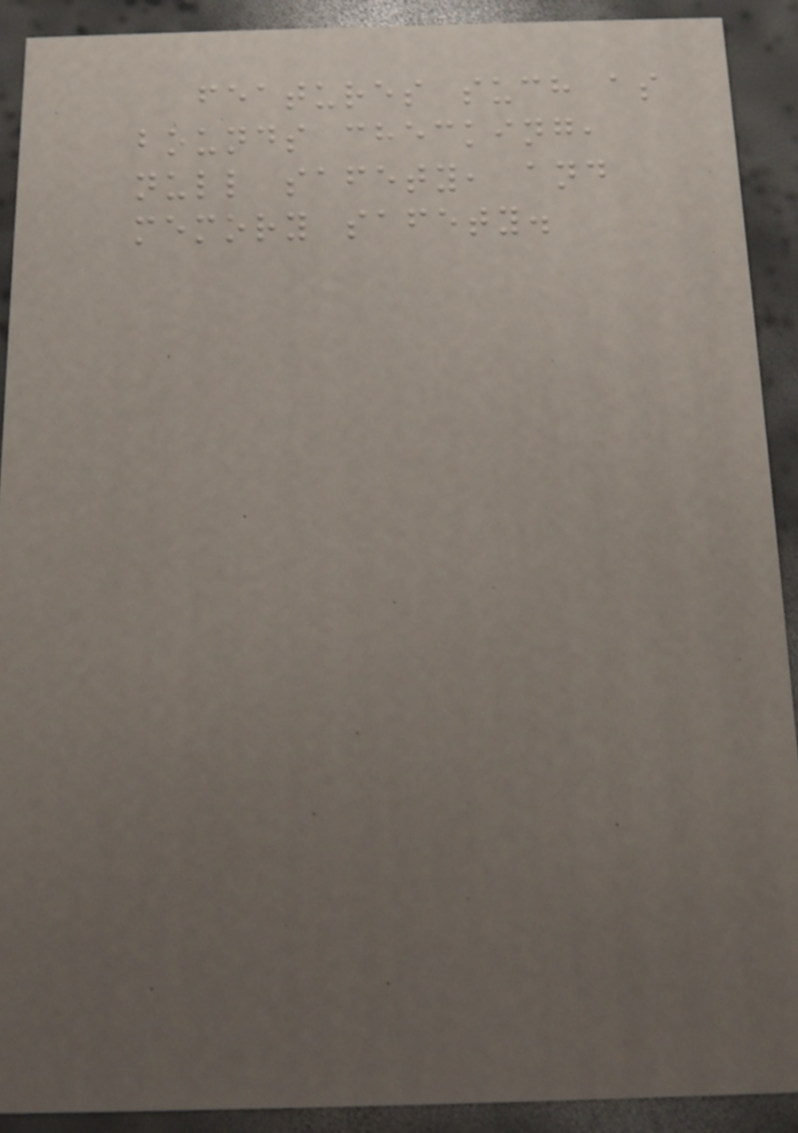features such as
bounds checking,
null safety, and
memory safety.
